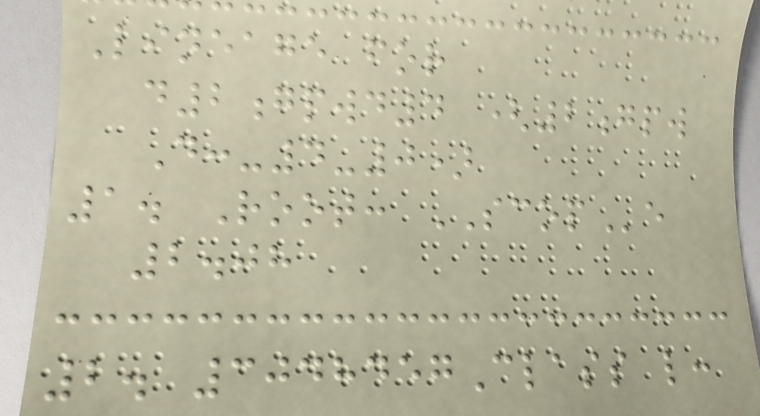Lineage for
d2gpwd4 (2gpw
D:-4-0)
1. Root: SCOPe
2.08
2. 3048457Class l:
